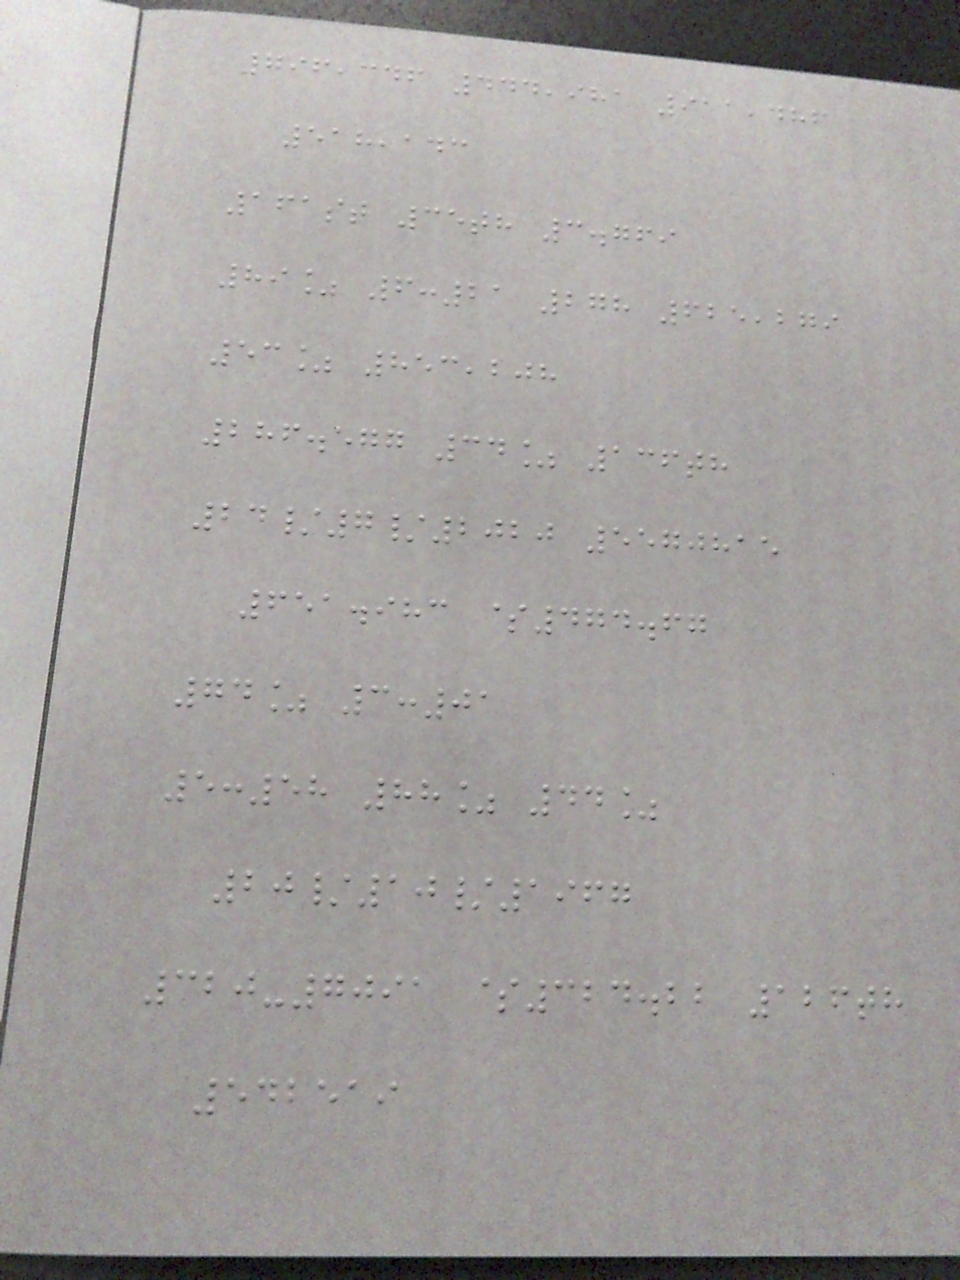796,346 444,981 911,486
518,143
161st 35th 3.769
89% 6:21 278 625,279
53% 853,208
286.577 34% 136th
24/7/2020 5570815
651.983 $474.67
74% 3:01
5:58 88% 44%
20/10/1967
320-7091 $324.22 126th
542519
